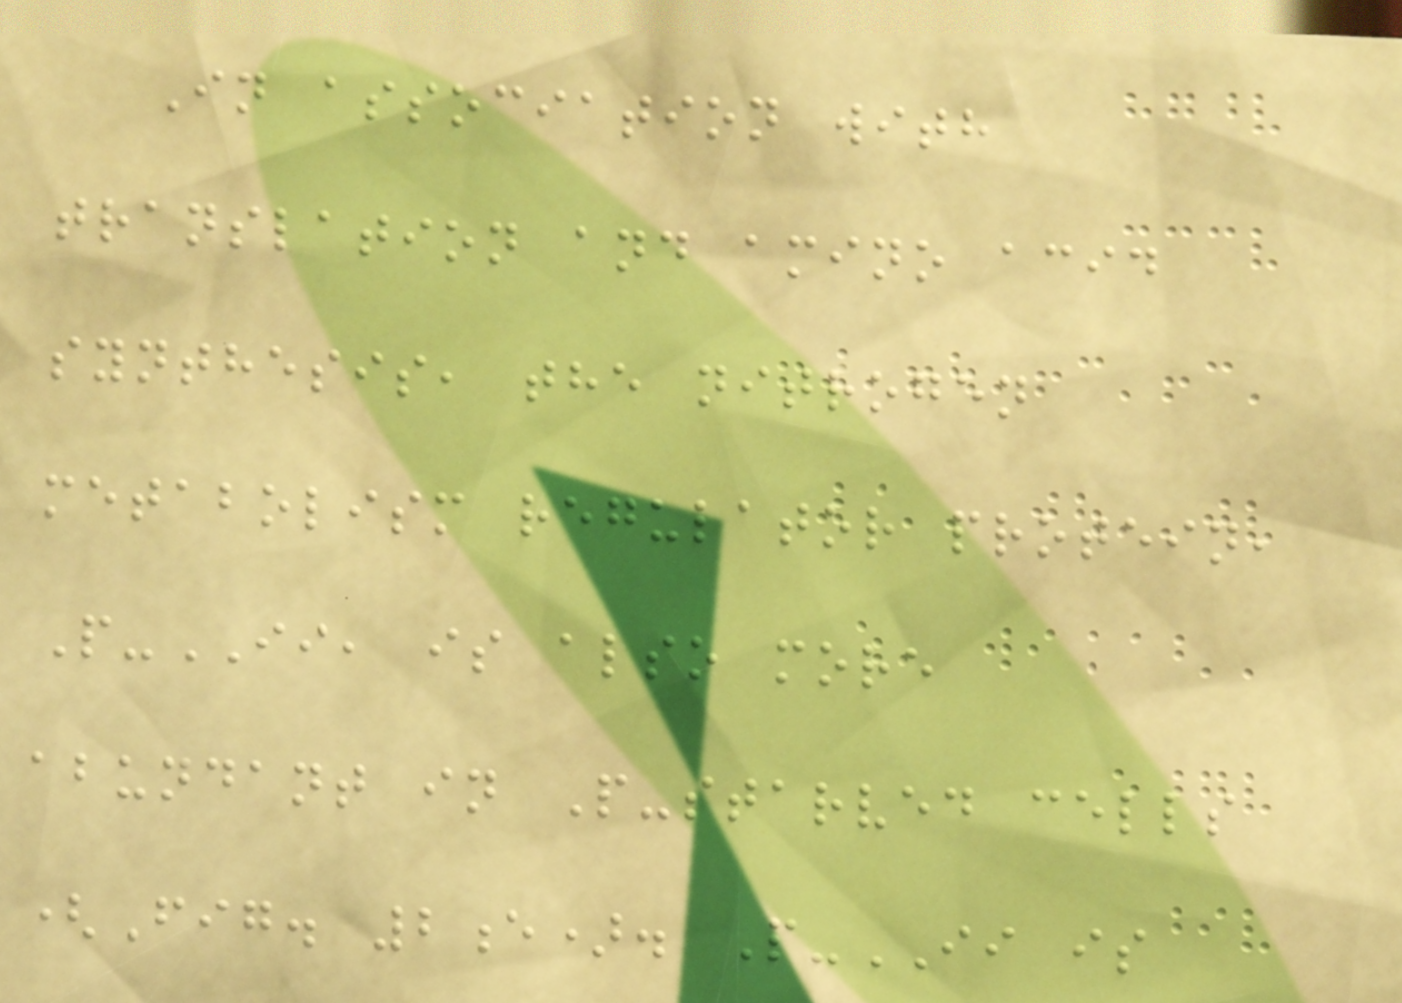In association with
translation and amino acid
synthesis, the nitrogen
metabolism regulator protein,
P-II, is also more
abundant in P-starved cells
(Fig. 2e). P-II is
